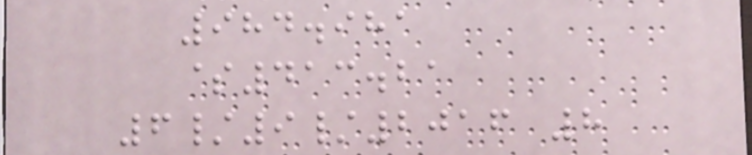984.981
$413.21
6/9/2016 8
